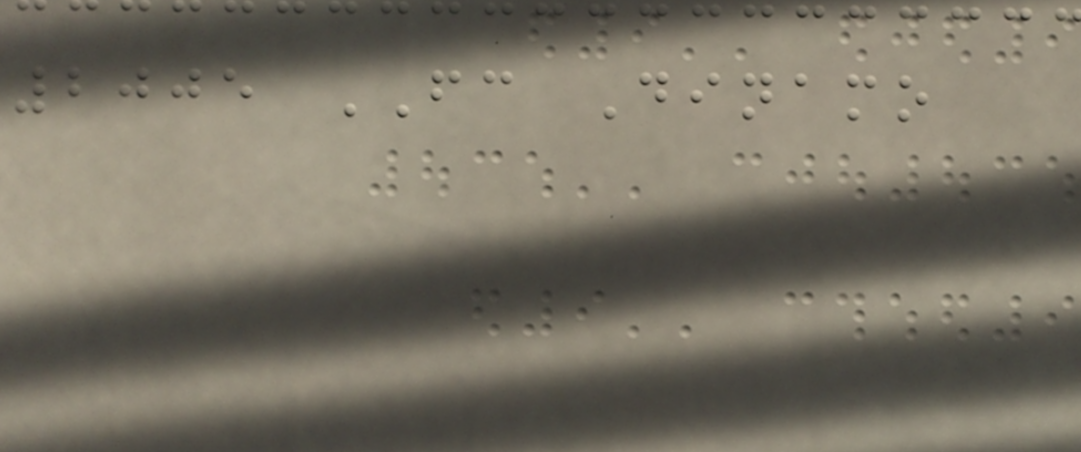2005 FC Dinamo
